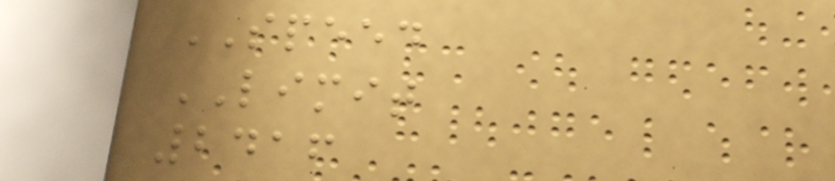SPEED
LIMIT
2416
